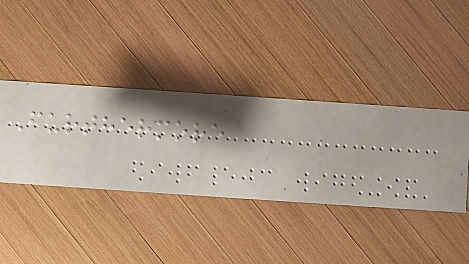Furthermore
